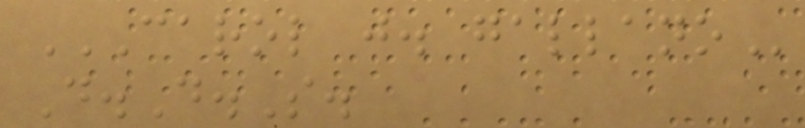CAROL J. GALLANO
D.D.S.
